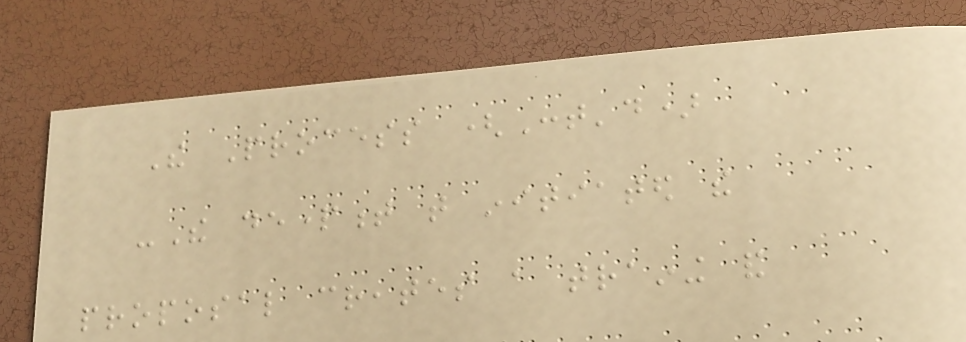The Process (Cont'd)
-The department that initiated the
proposal creates a training and
